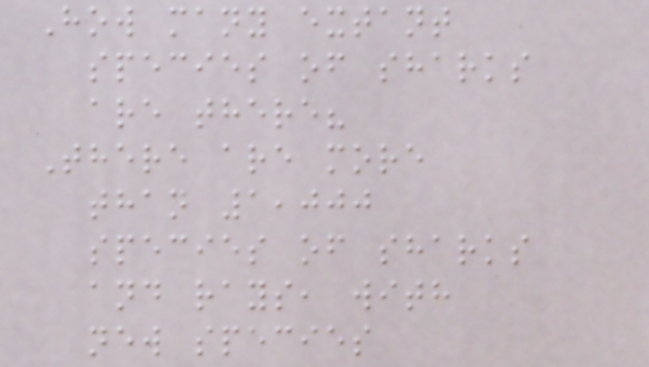How many extant
species of sharks
are there?
There are more
than 1,000
species of sharks
and rays, with
new species
